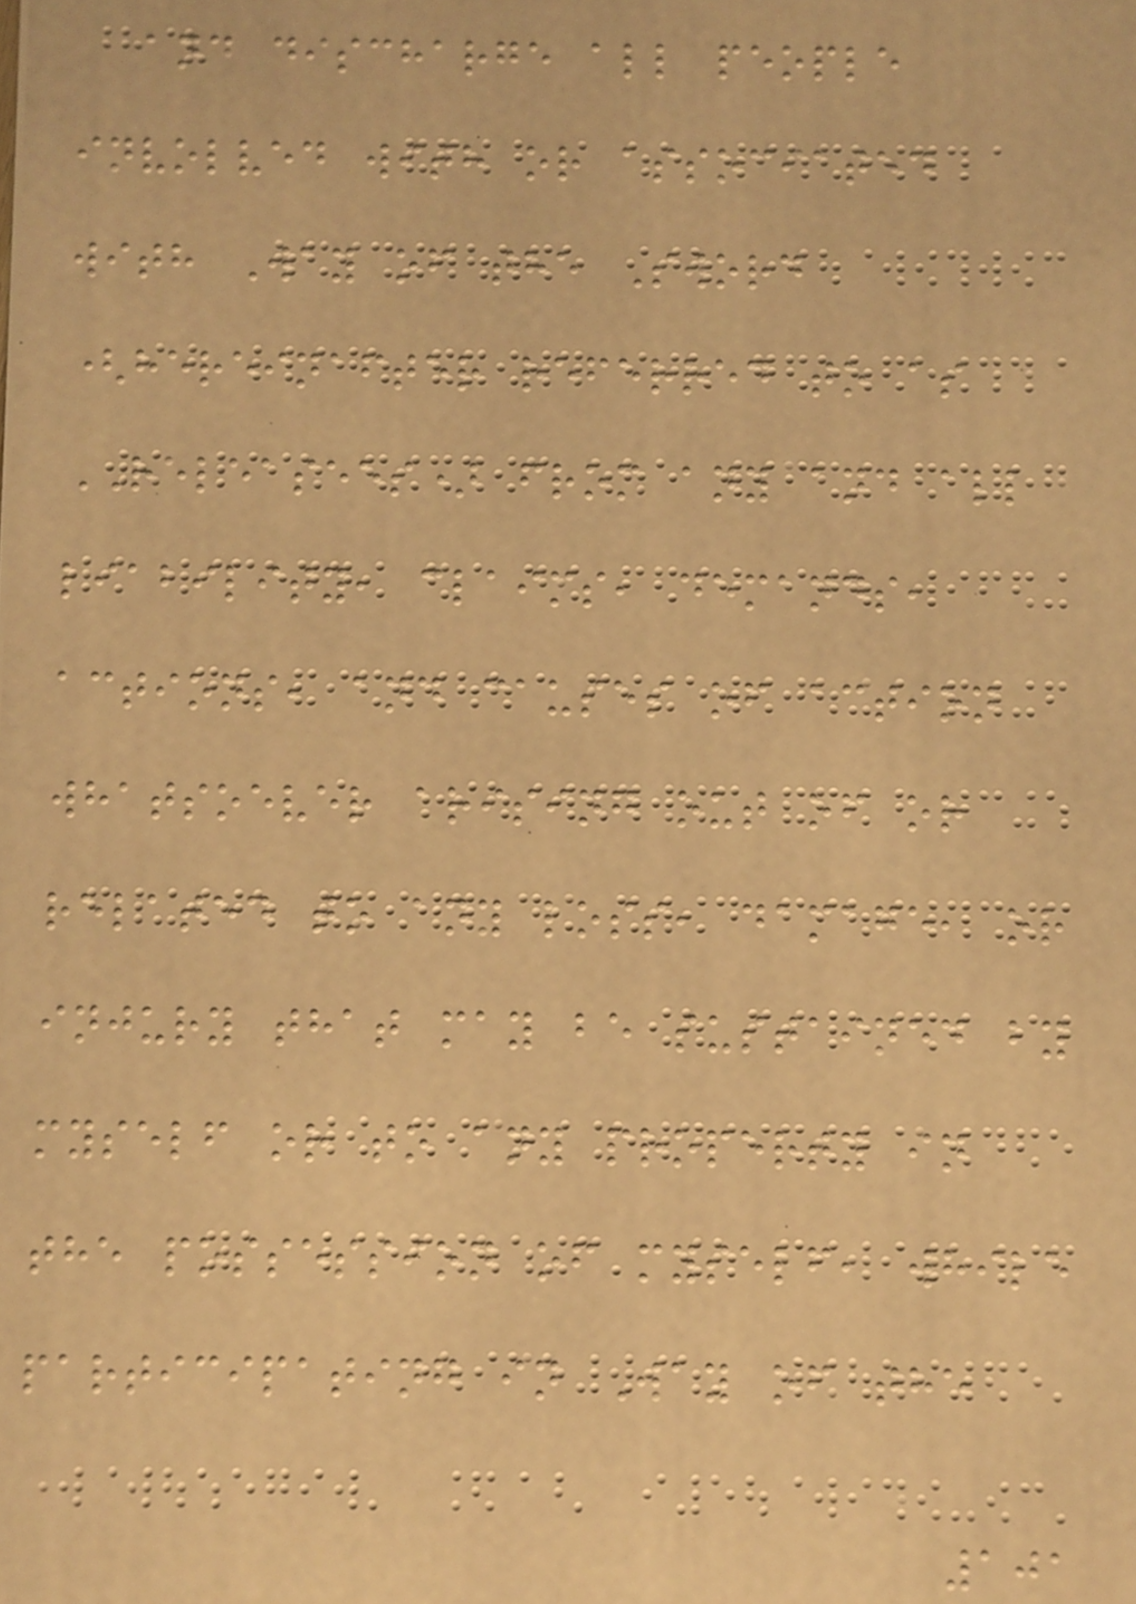and discharge all people
involved with or associated
with Way of the Sword
(hereinafter referred to as
RELEASEES) from any and all
liability, claims, demands,
actions, and causes of action
whatsoever arising out of or
related to any loss, damage, or
injury that may be sustained by
myself or to any property in
the possession of myself, while
participating in Way of the
101
